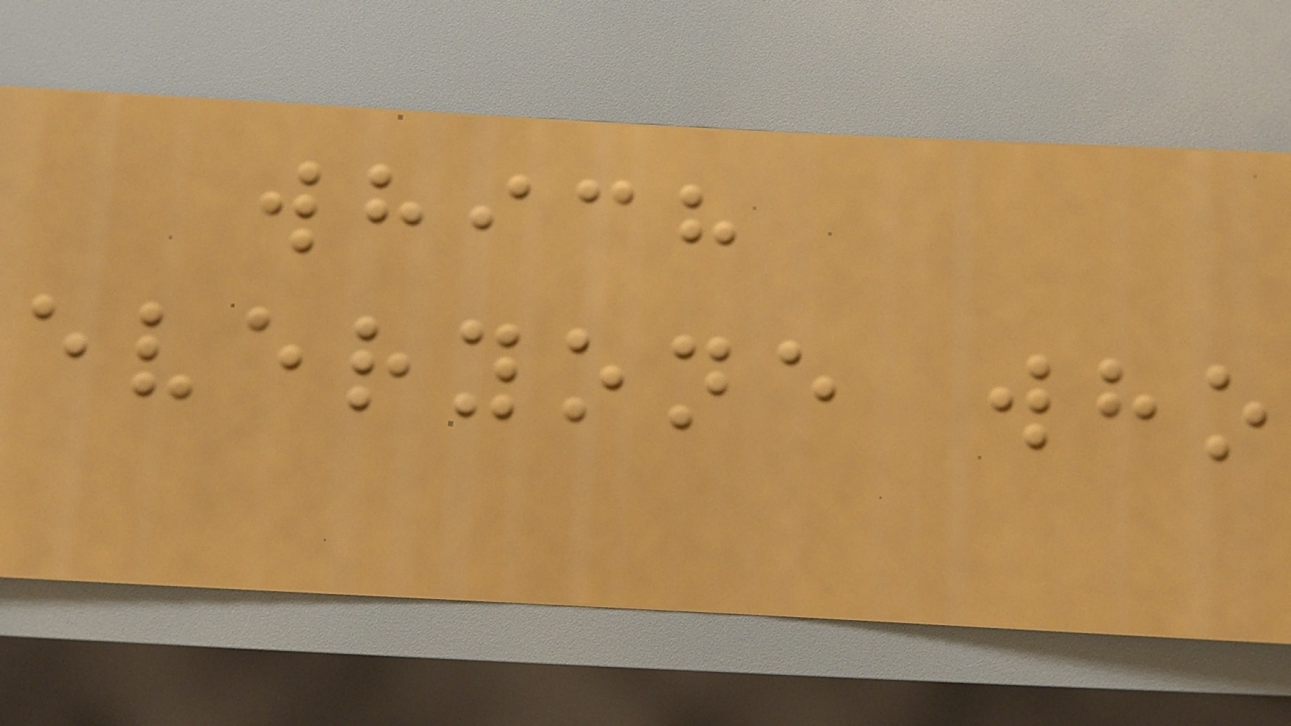which
everyone who
